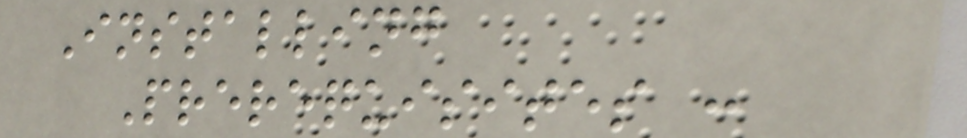Installing
Prerequisites :
